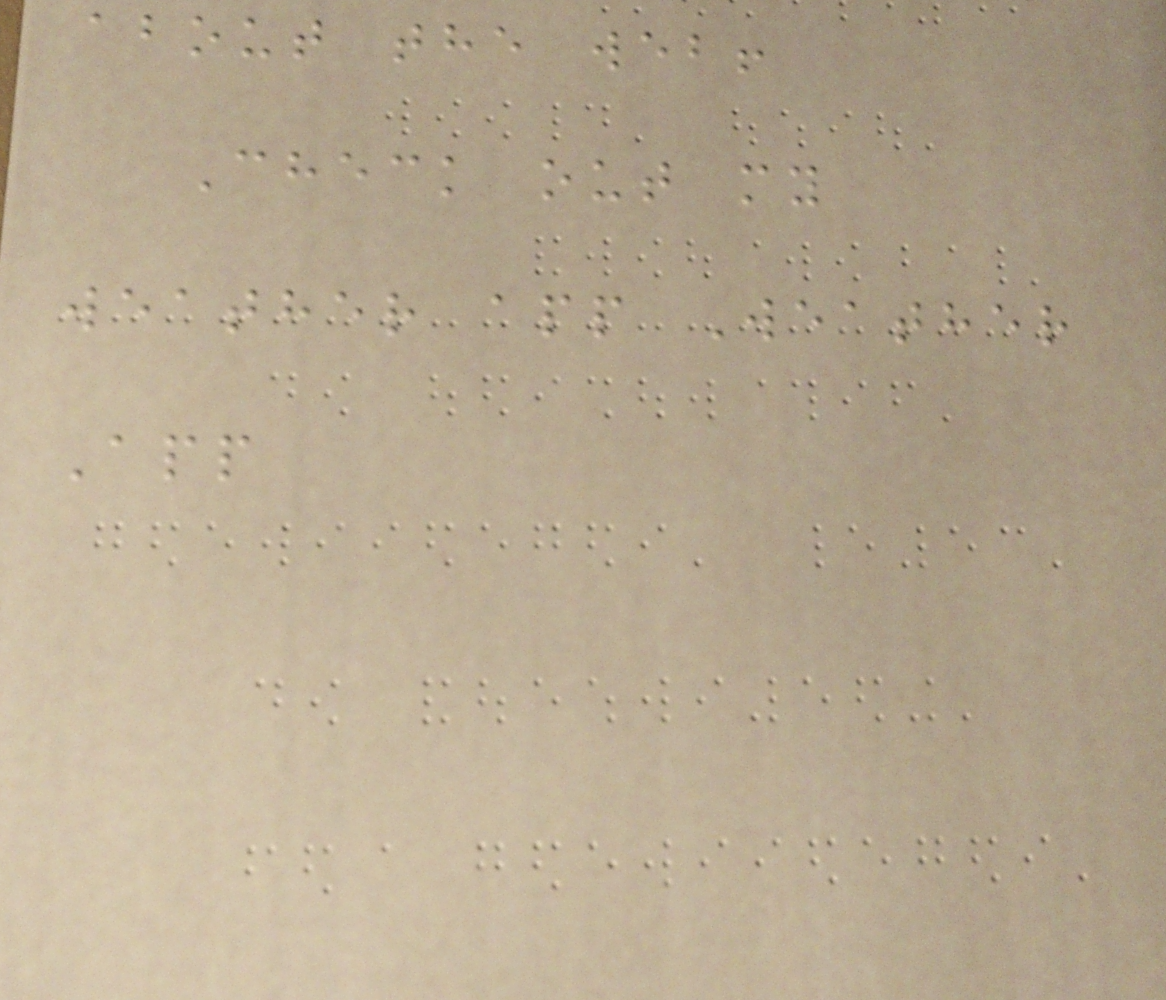about the web!
Check out my
weather app Weather
App
